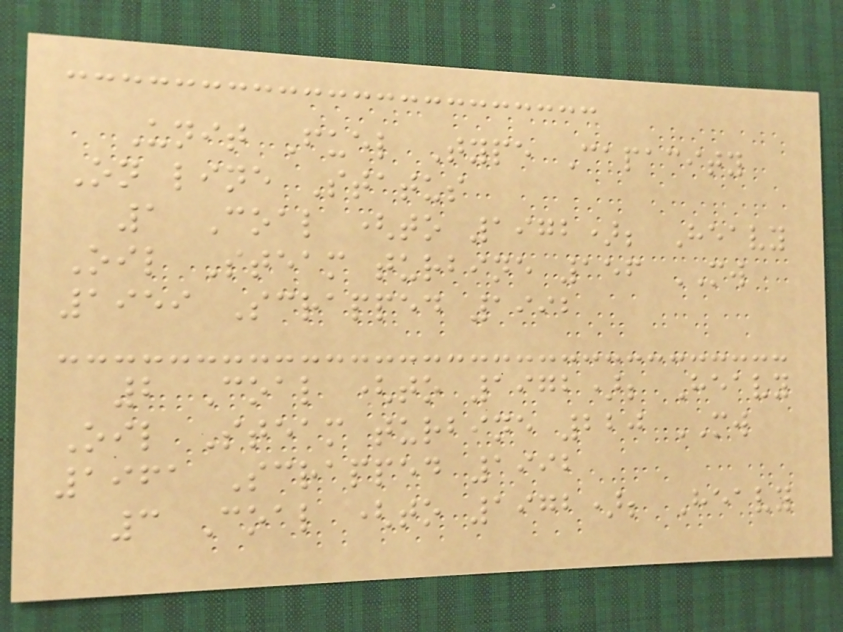Unit Fuel Type Capacity
On line Status
1 Coal (to 1972); Heavy
Oil Steam turbine 156 MW
1959 Scrapped 1992
2 Coal (to 1972); Heavy
Oil Steam turbine 220 MW
1961 Scrapped 1992
3 Coal (to 1972); Heavy
